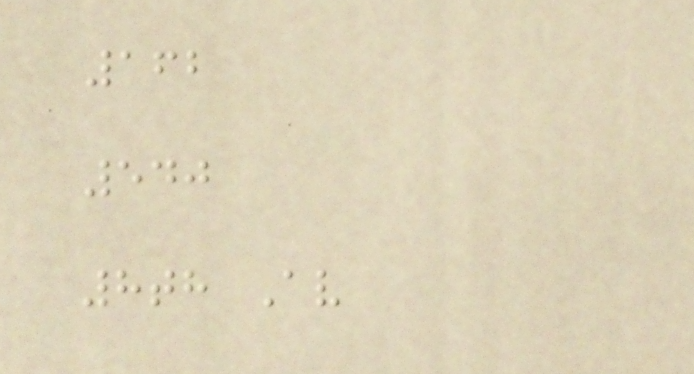162
540
8th Av
